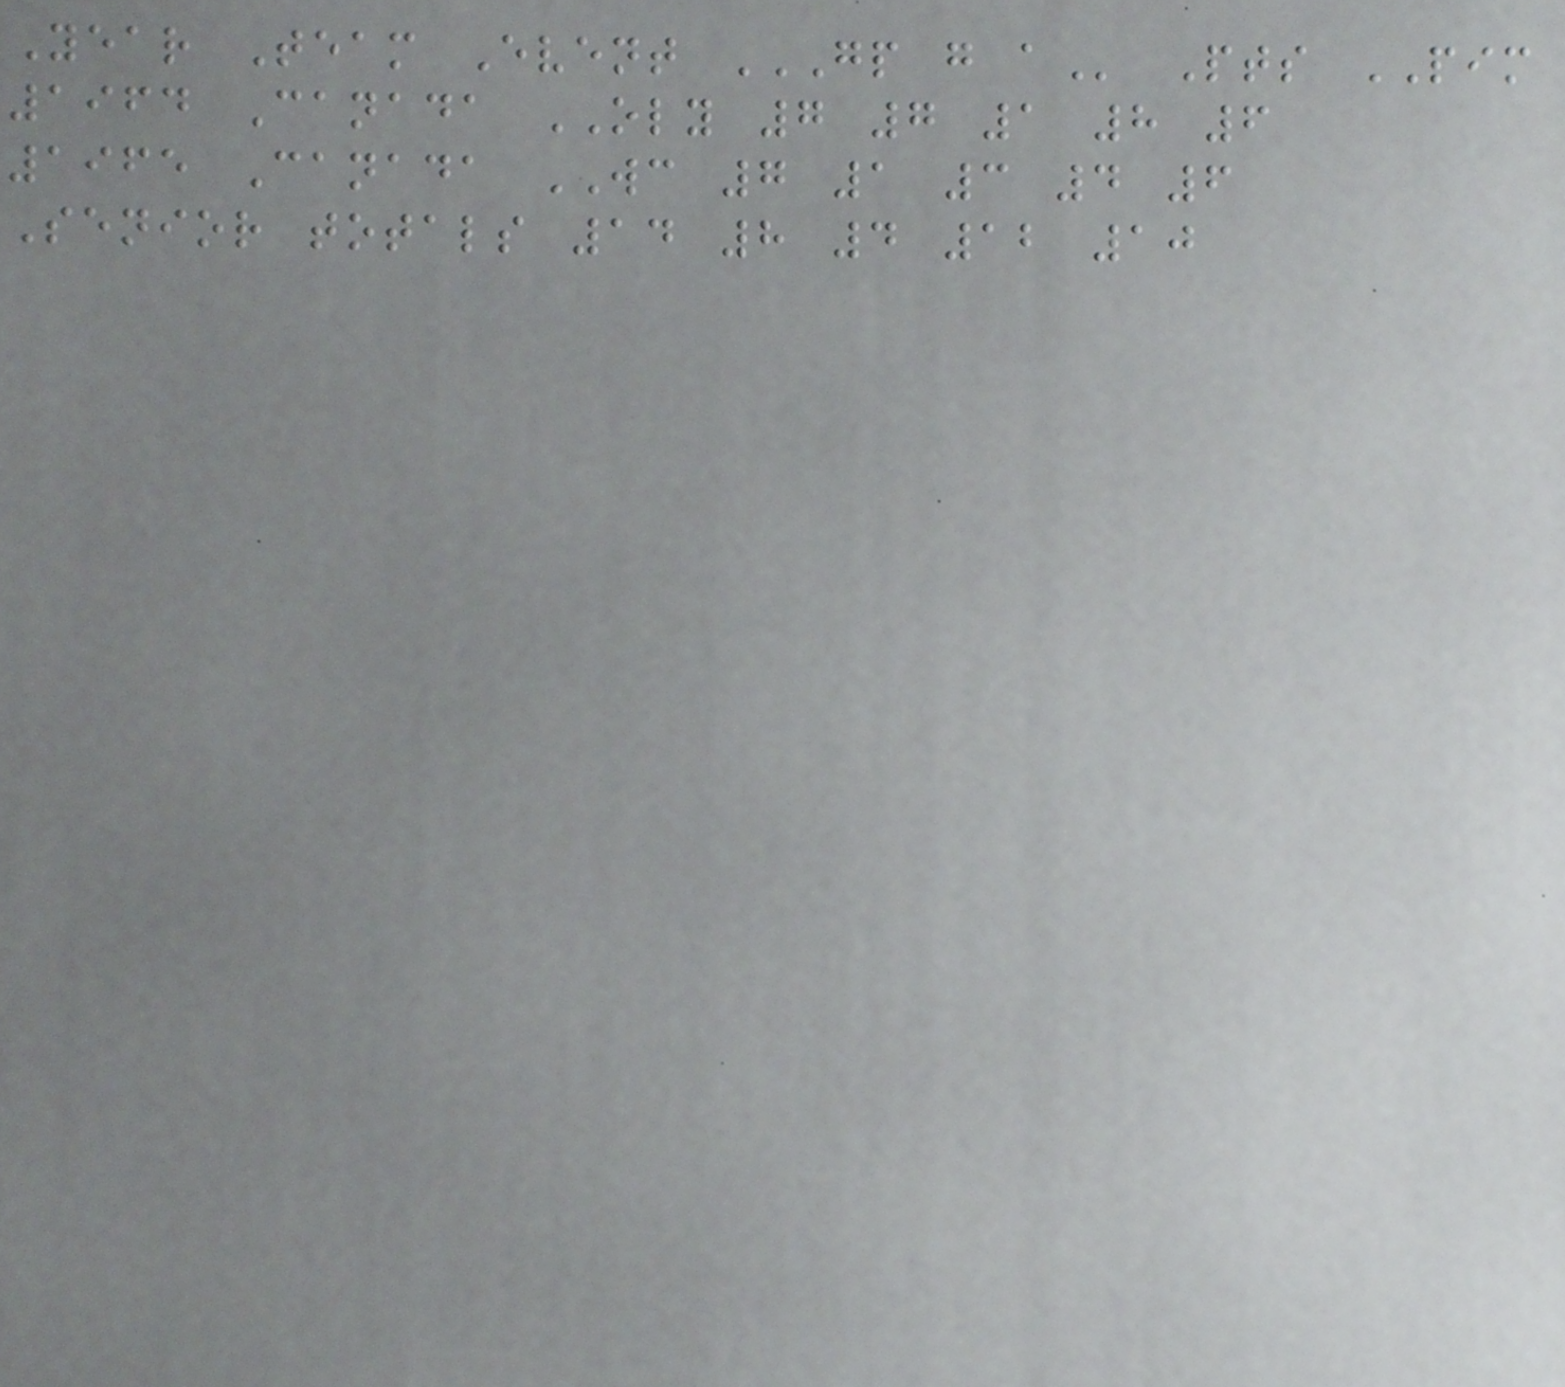Year Team Event GP G A Pts PIM
1964 Canada OLY 7 7 1 8 6
1965 Canada WC 7 1 3 4 6
Senior totals 14 8 4 12 10
